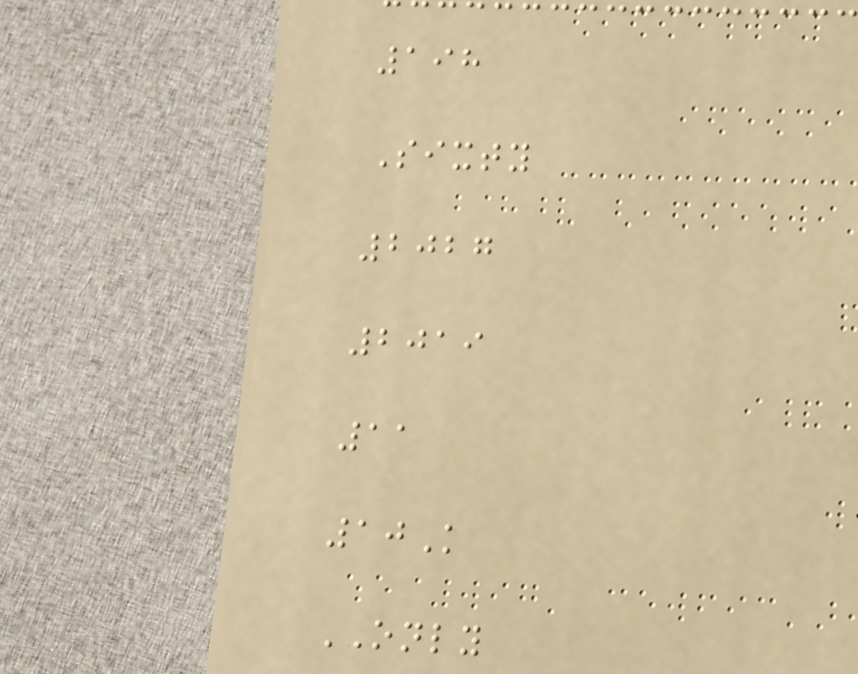198
Sixty
2027
2019
11
10K
ONLY
